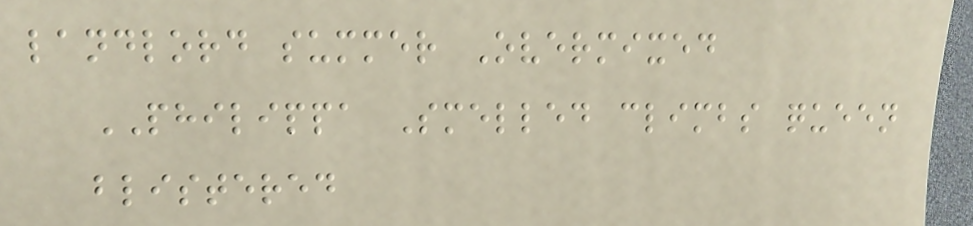landlord summer Overmixed
PHILIPPA Smelled climbs queen
blistered
